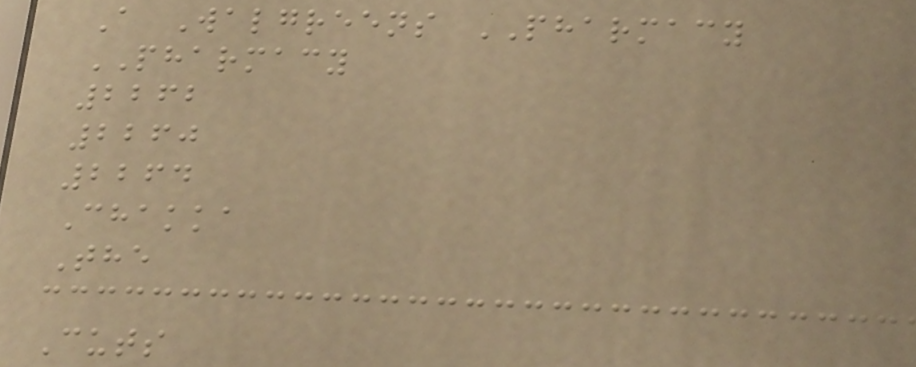A Walgreens PHARMACY
PHARMACY
2262
2260
2264
Chakka
The
Cuts
